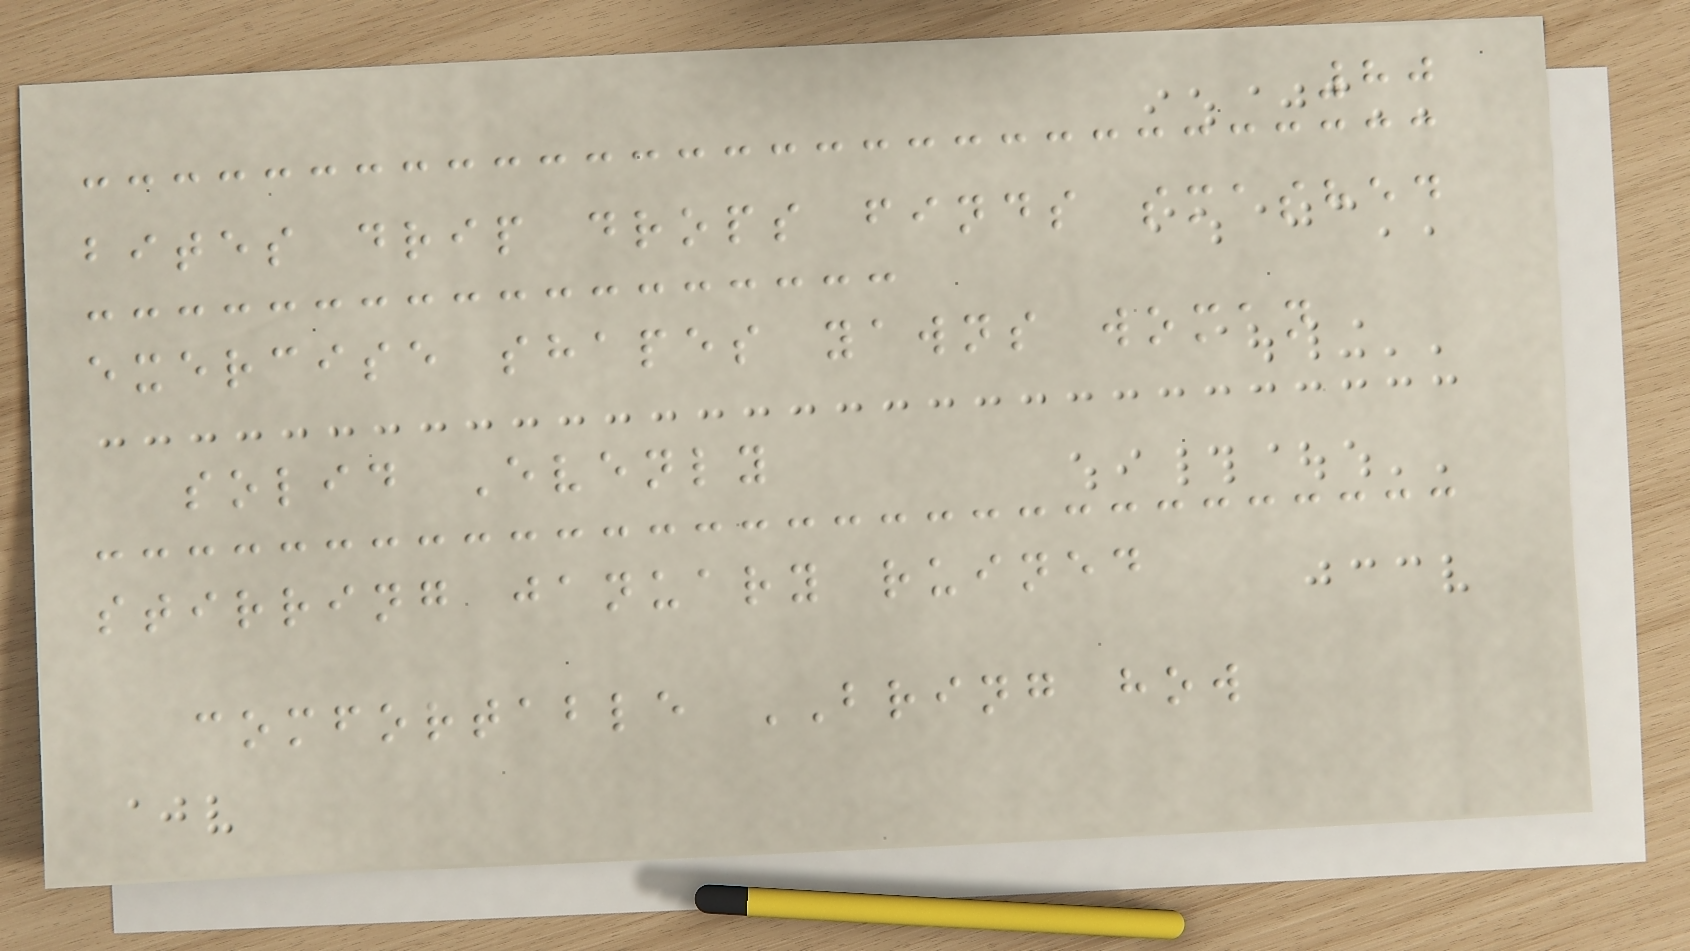80
bites drip drops finds smashed
exercise shapes yawns woman
solid Evenly
stirring january ruined
comfortable BRING how
